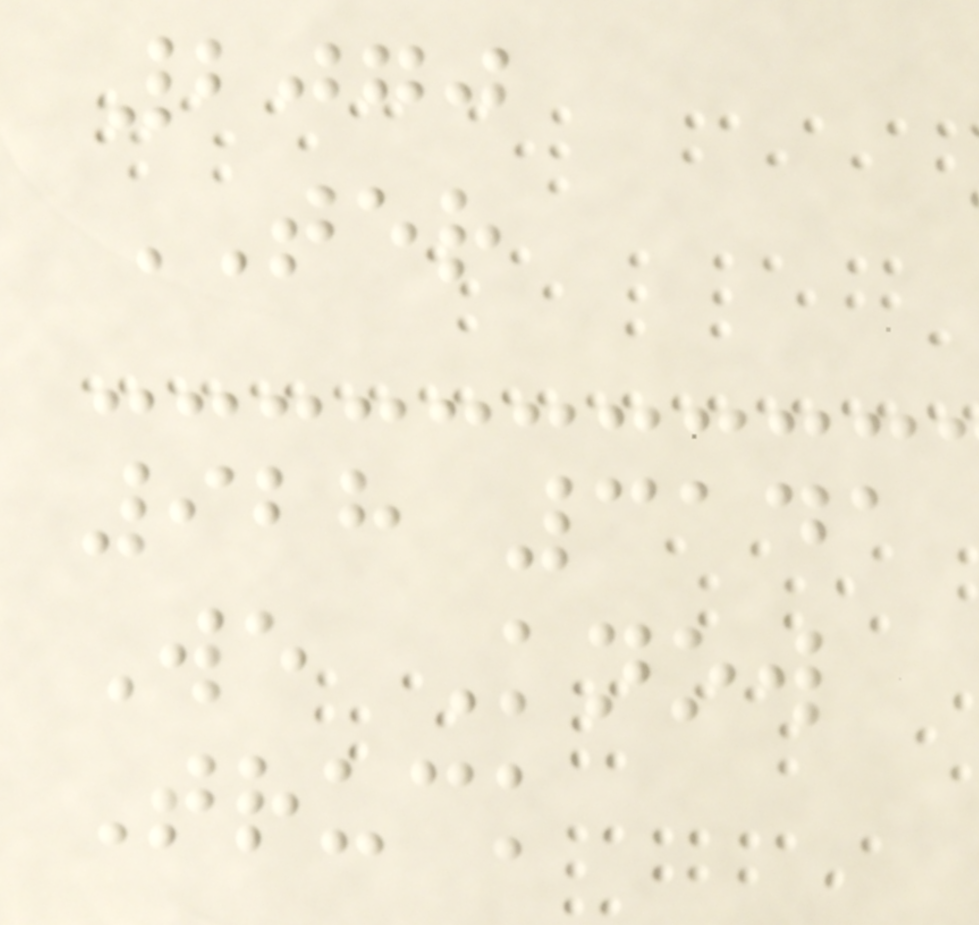2070
TER
928 3141
We Know
Truck
